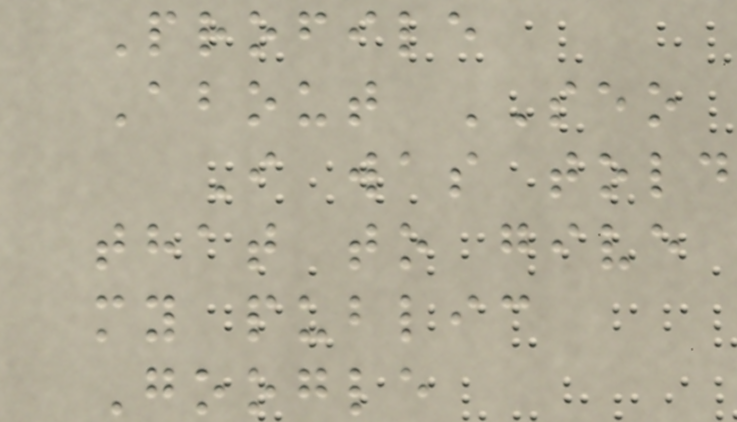Profile
About SEO
I was told
that to give
my public
Google
